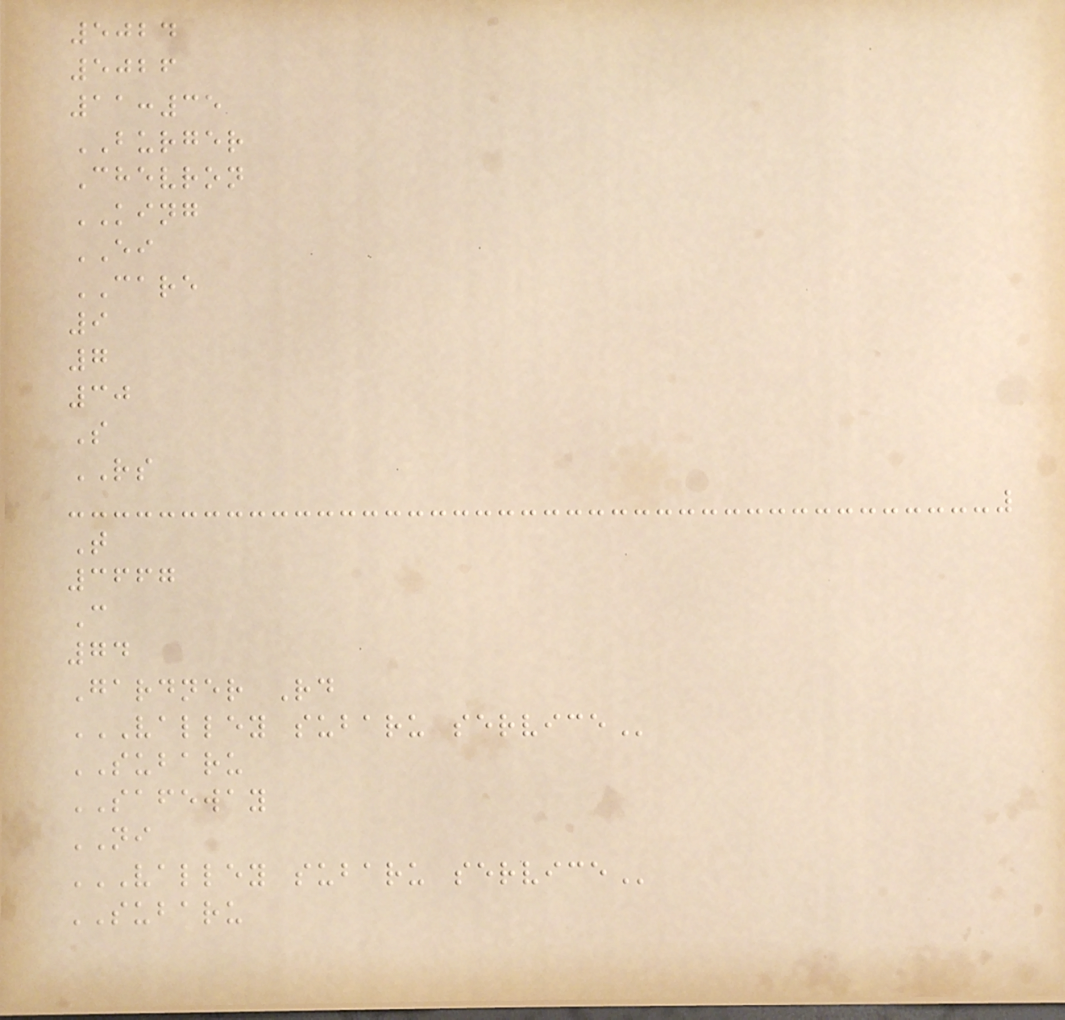5024
5026
11:35
BURGER
Chevron
KING
EI
CARE
9
7
30
S
RS
T
3667
C
74
Gardner Rd
VALLEY SUBARU SERVICE
SUBARU
SAFEWAY
NI
VALLEY SUBARU SERVICE
SUBARU
